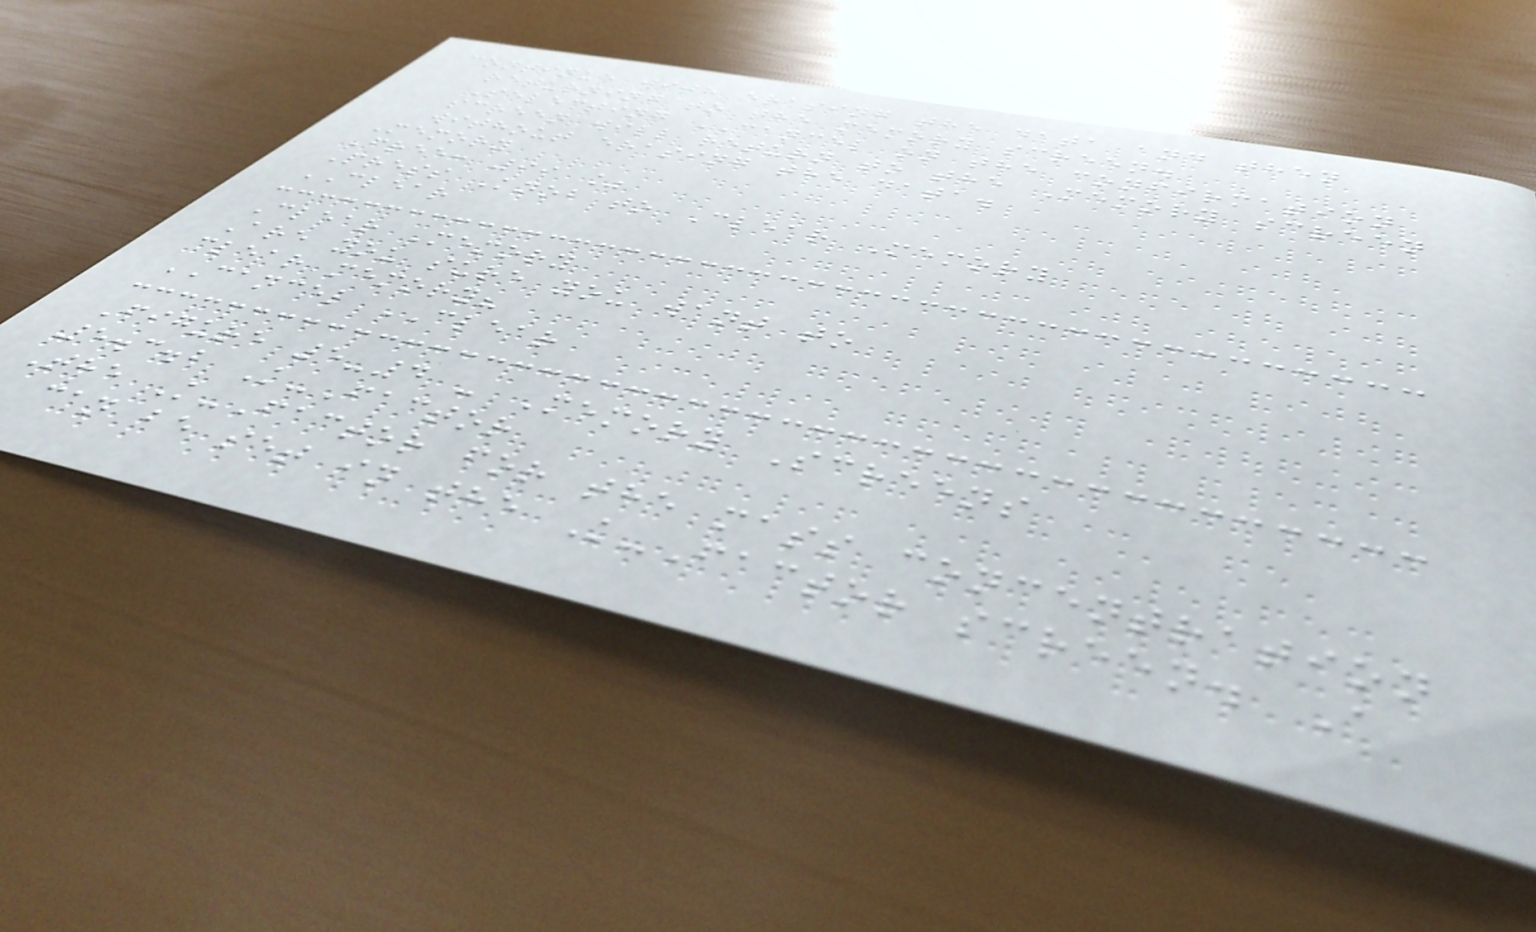continue with erasing the data and then
returning to the memory screen.
Selecting CANCEL on the confirmation
screen will return to the Memory screen
without erasing the data.
Memory
Free: 99 %
Press Knob to Clear Memory
CLEAR
Clear Memory
Are you sure you want to
clear memory?
CANCEL CLEAR
Figure 5-4 - Memory Screens
5.3.2 K-Factor
The K-Factor for the mass concentration
can be set in the K-Factor screen. A
